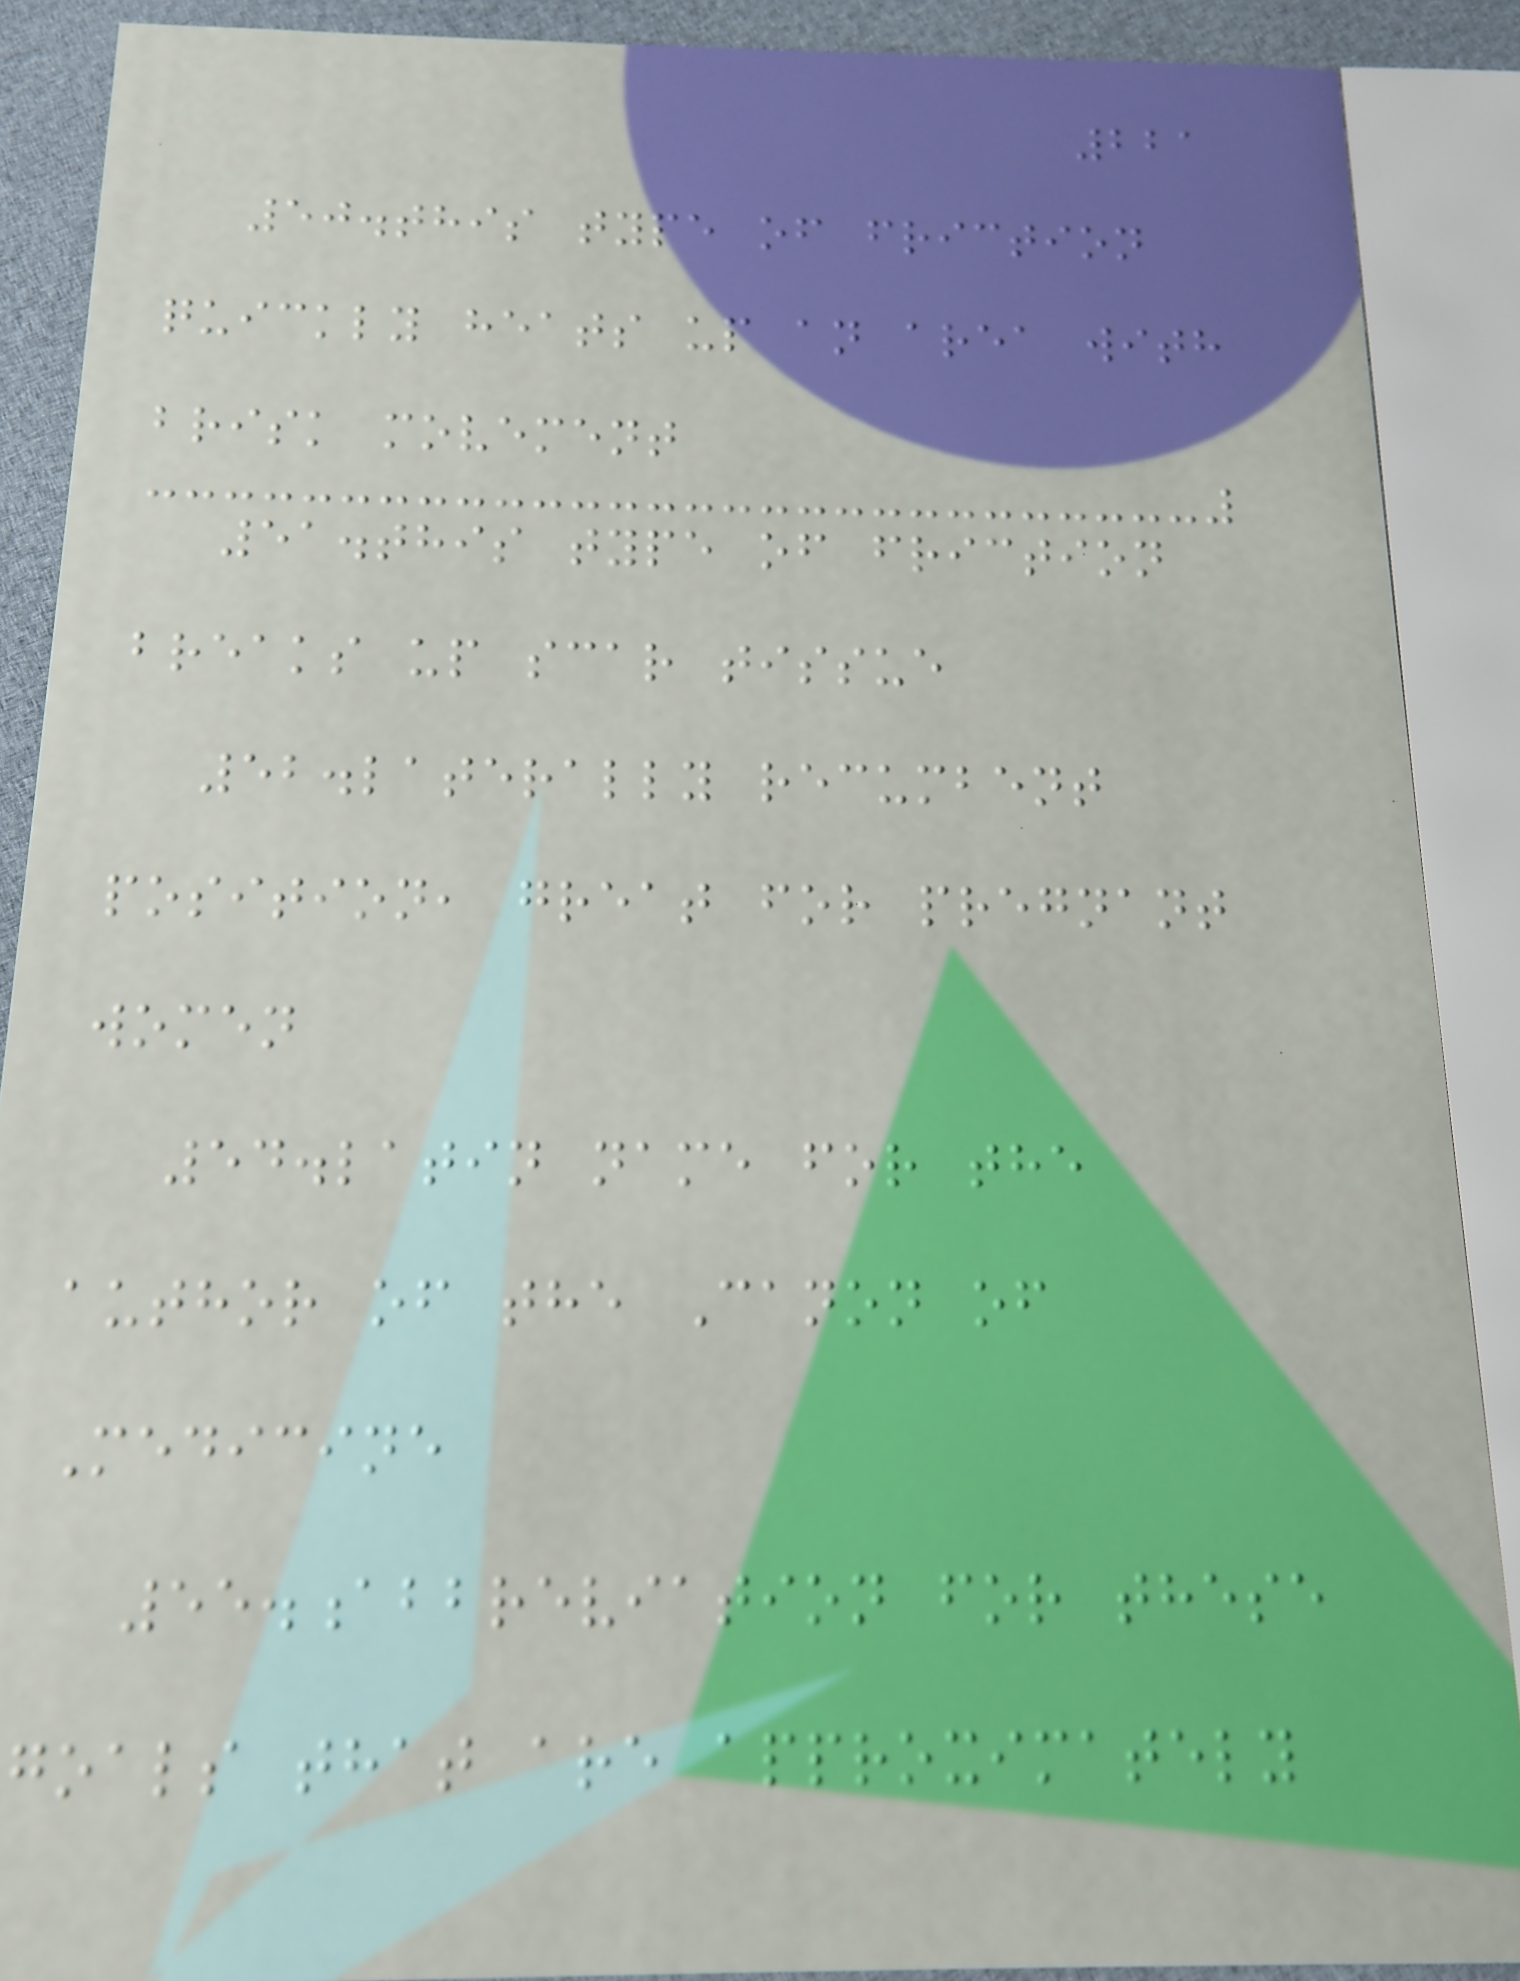221
50.this type of friction
quickly heats up an area with
brisk movement
51.this type of friction
breaks up scar tissue
52.laterally recumbent
position, great for pregnant
women
54.latin name for the
author of the Canon of
Medicine
55.abbreviation for these
goals that are approximately
